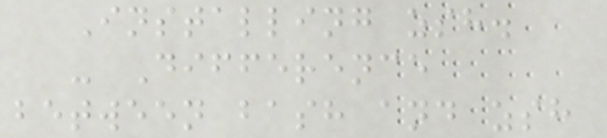Installing zsh.
- Difference
between bash and zsh
